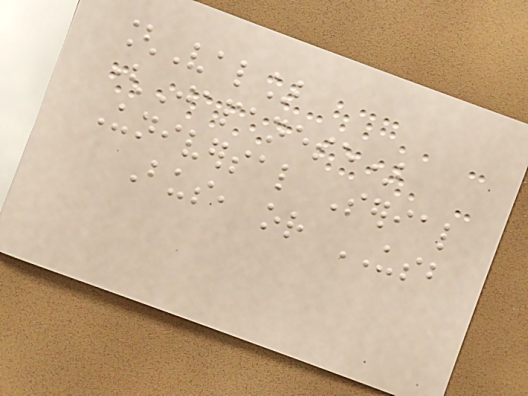[Val]
(Japanese)
Universal Serial
Bus, or USB
